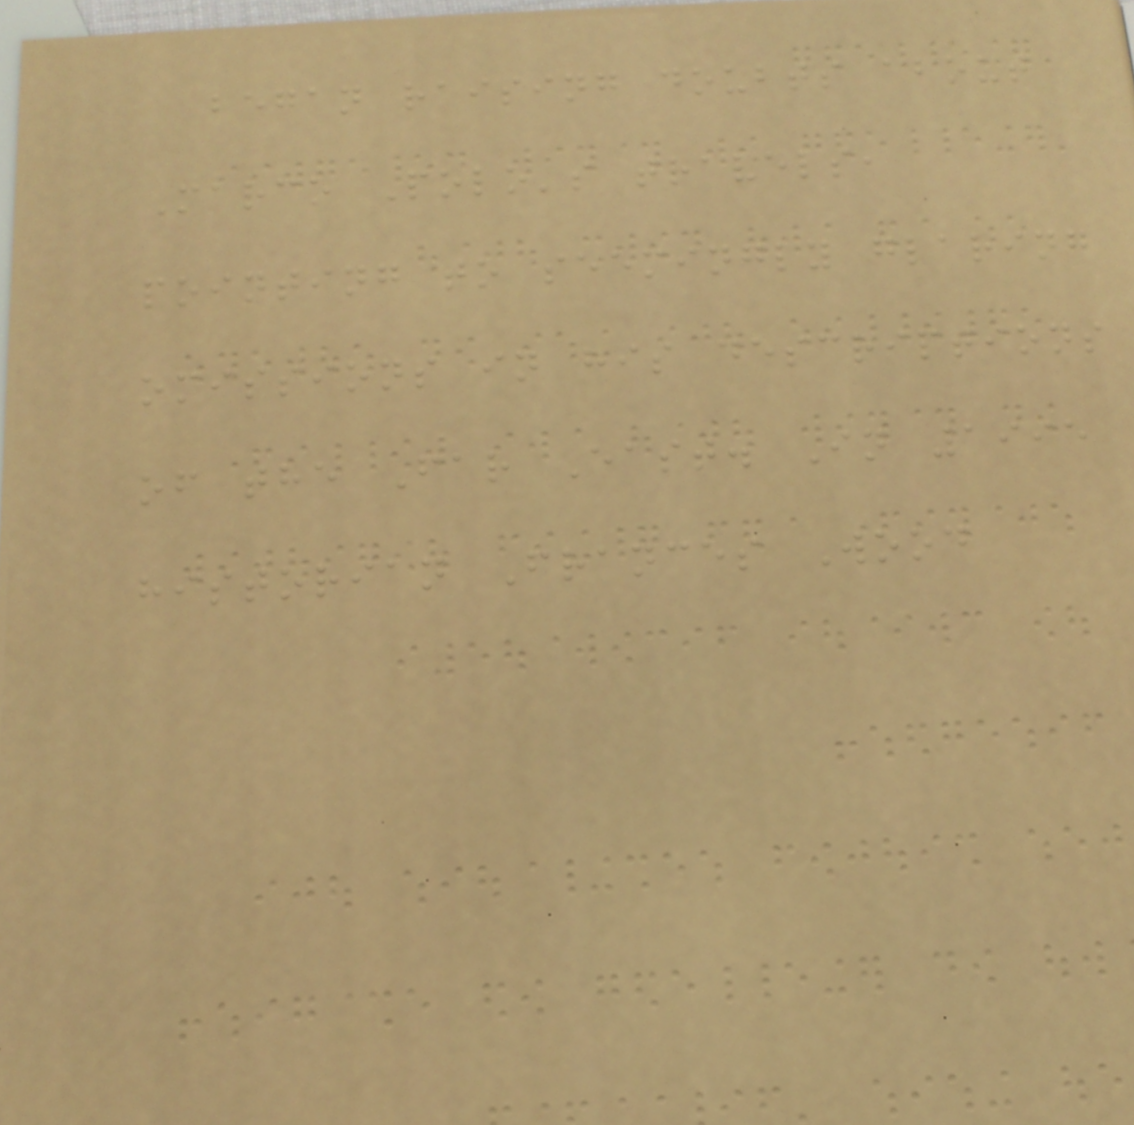began raising doubts about
Marco Polo's travels,
pointing to seemingly glaring
omissions in his descriptions
of the Far East. In 1995
historian Frances Wood
